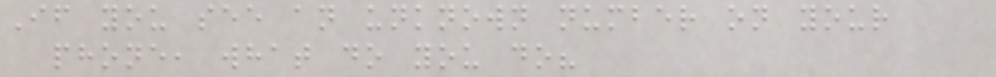If you see an unknown number on your
phone, what do you do?
